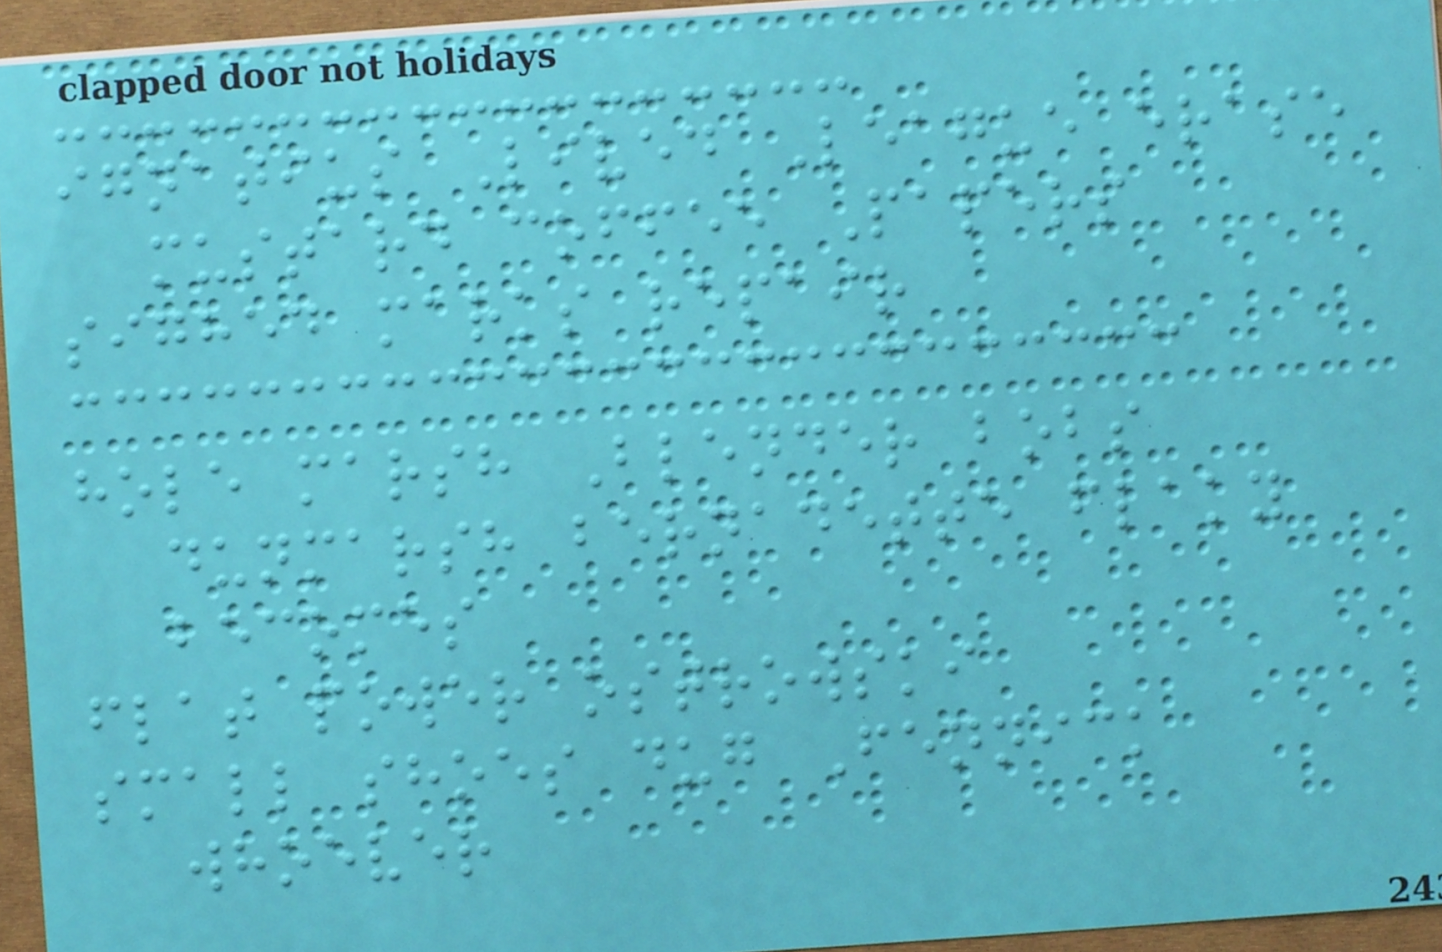ignatius Lived League erase
mustard coffee Papers
sighed marks repair
hole marsh Blender bobs
dunmarsh bernadette flaky
becomes
flat power ostrowski
small shoes dug Fennick
whoever
